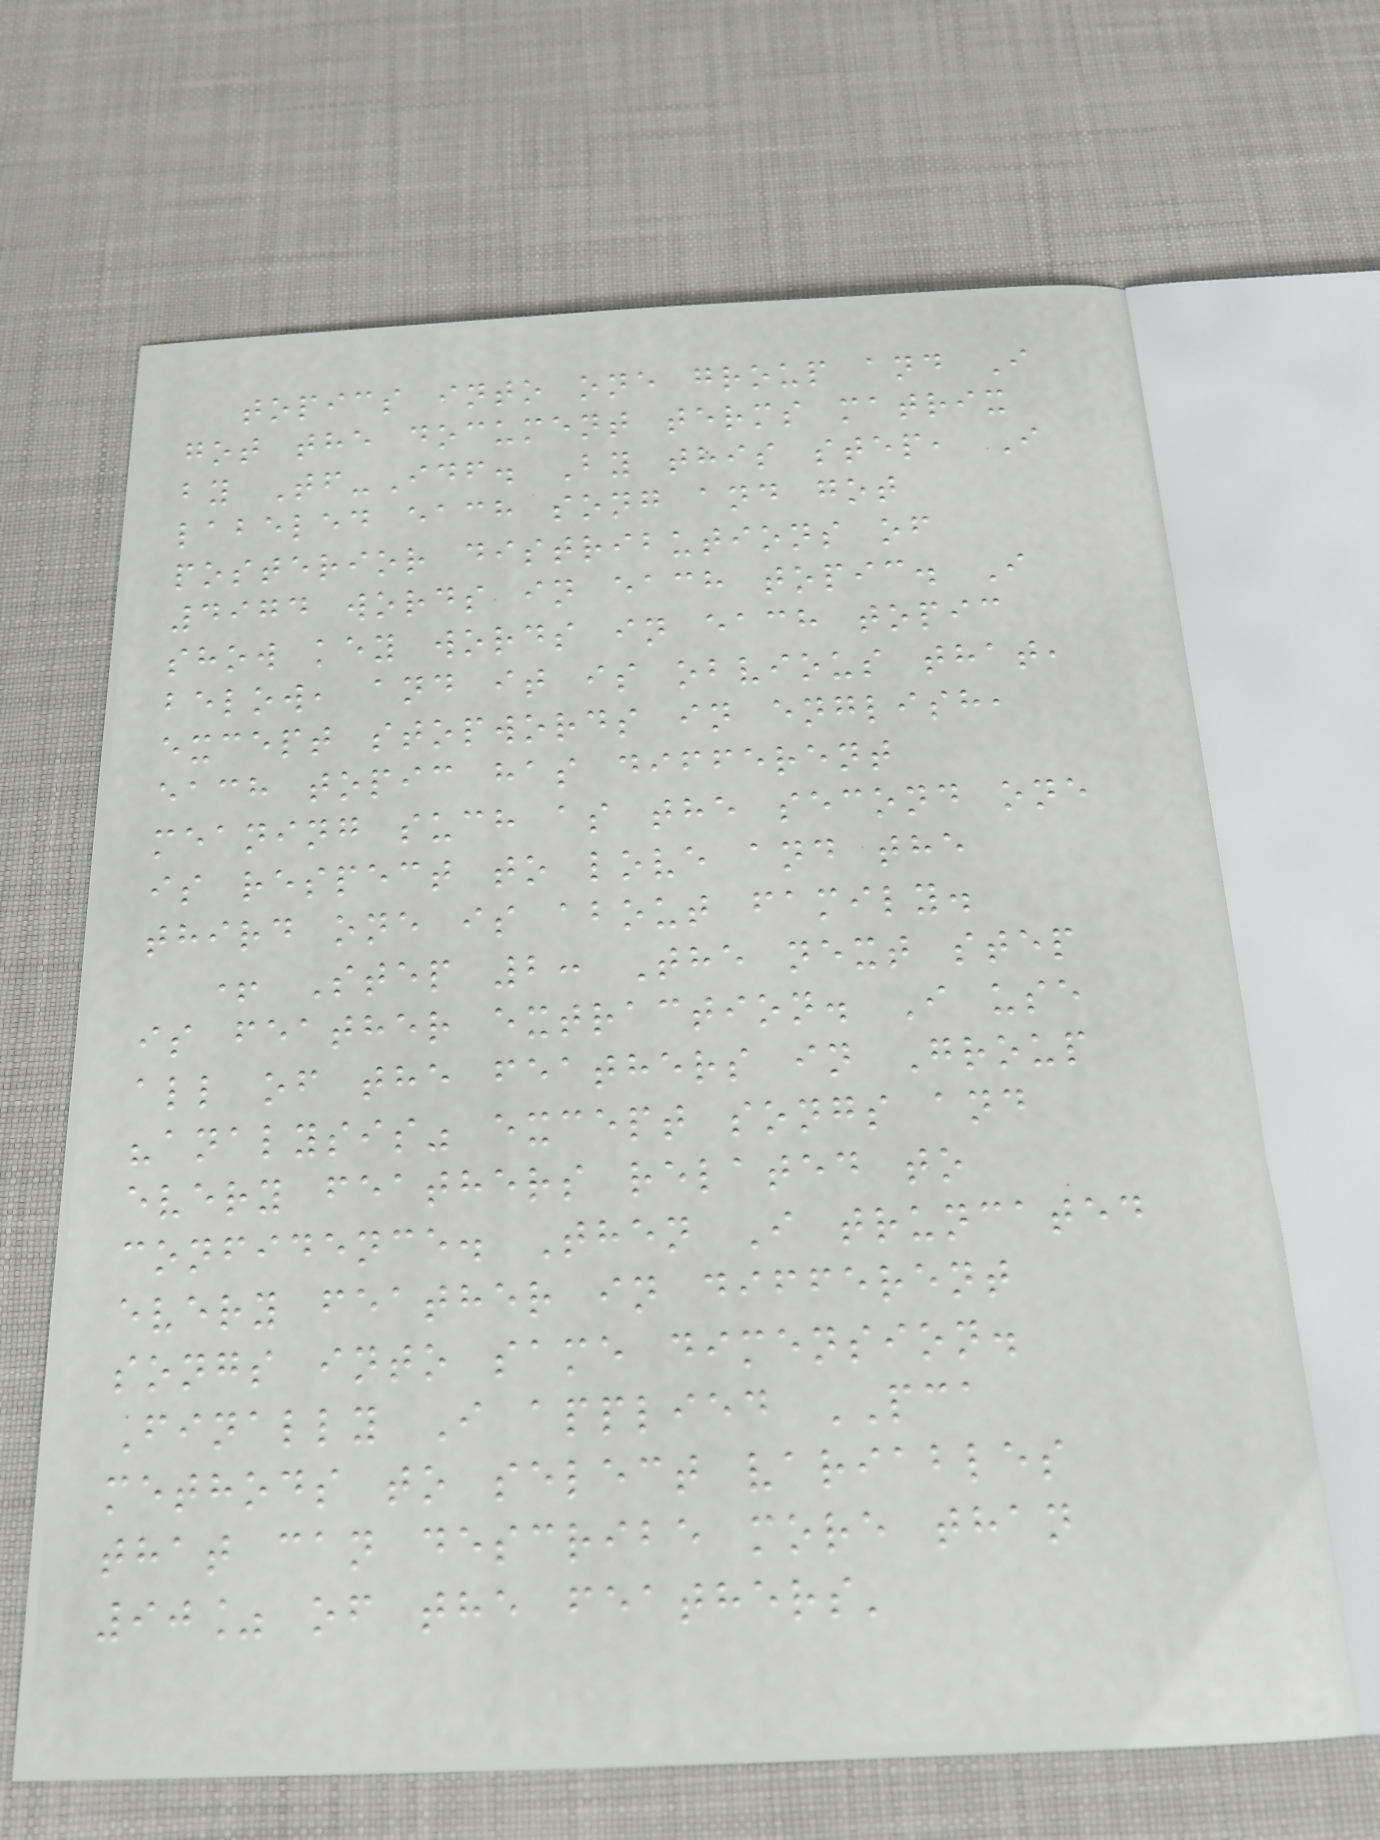topics into one group and I
got the document terms matrix
by Tf-Idf. By this step, I
labeled each song and got
posterior distributions of
4974 words in each topic. I
show key words in each topic
below, and it is obvious that,
except stopwords in english,
each topic has different
meaning such as the second one
is respect to love and the
third one is about family.
+ Step 2: The next step
is feather extraction. I use
all of the feathers in Group
"analysis" except songs and
every feathers related to
confidence. Then I truncated
every feather in different
songs into same dimension.
Finally I applied PCA
methods to select variables
that can describe more than
90% of the feathers'
